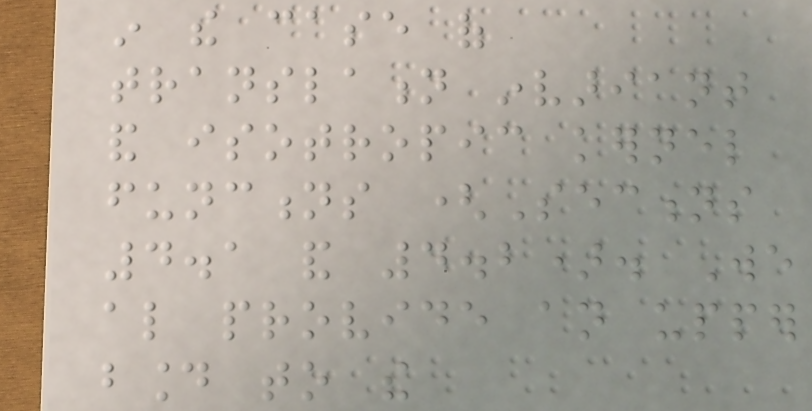in the case of
translation invariant
and isotropic kernel
functions (Sections
4.1 and 4.2). We
also provide an upper
bound to the
